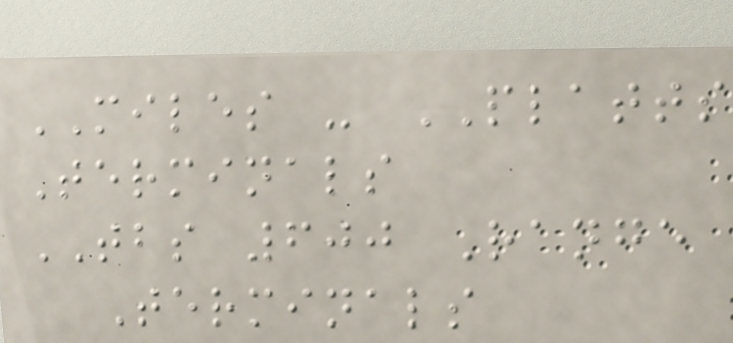MILES - PLATTS
Terminals
TBS 600 Range
Terminals
